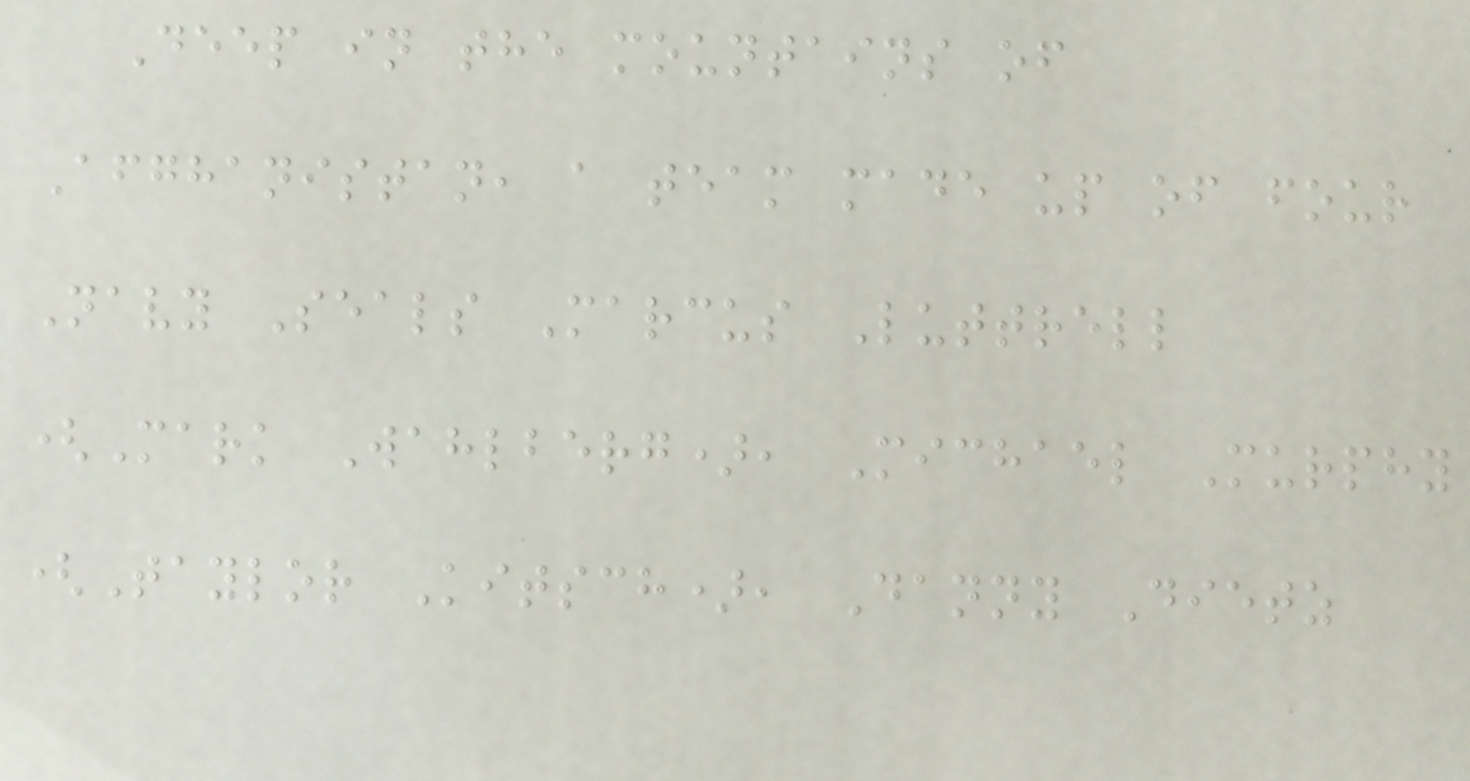Deep in the mountains of
Afghanistan, a team made up of four
Navy Seals Marcus Luttrell
(Mark Wahlberg), Michael Murphy
(Taylor Kitsch), Danny Dietz
